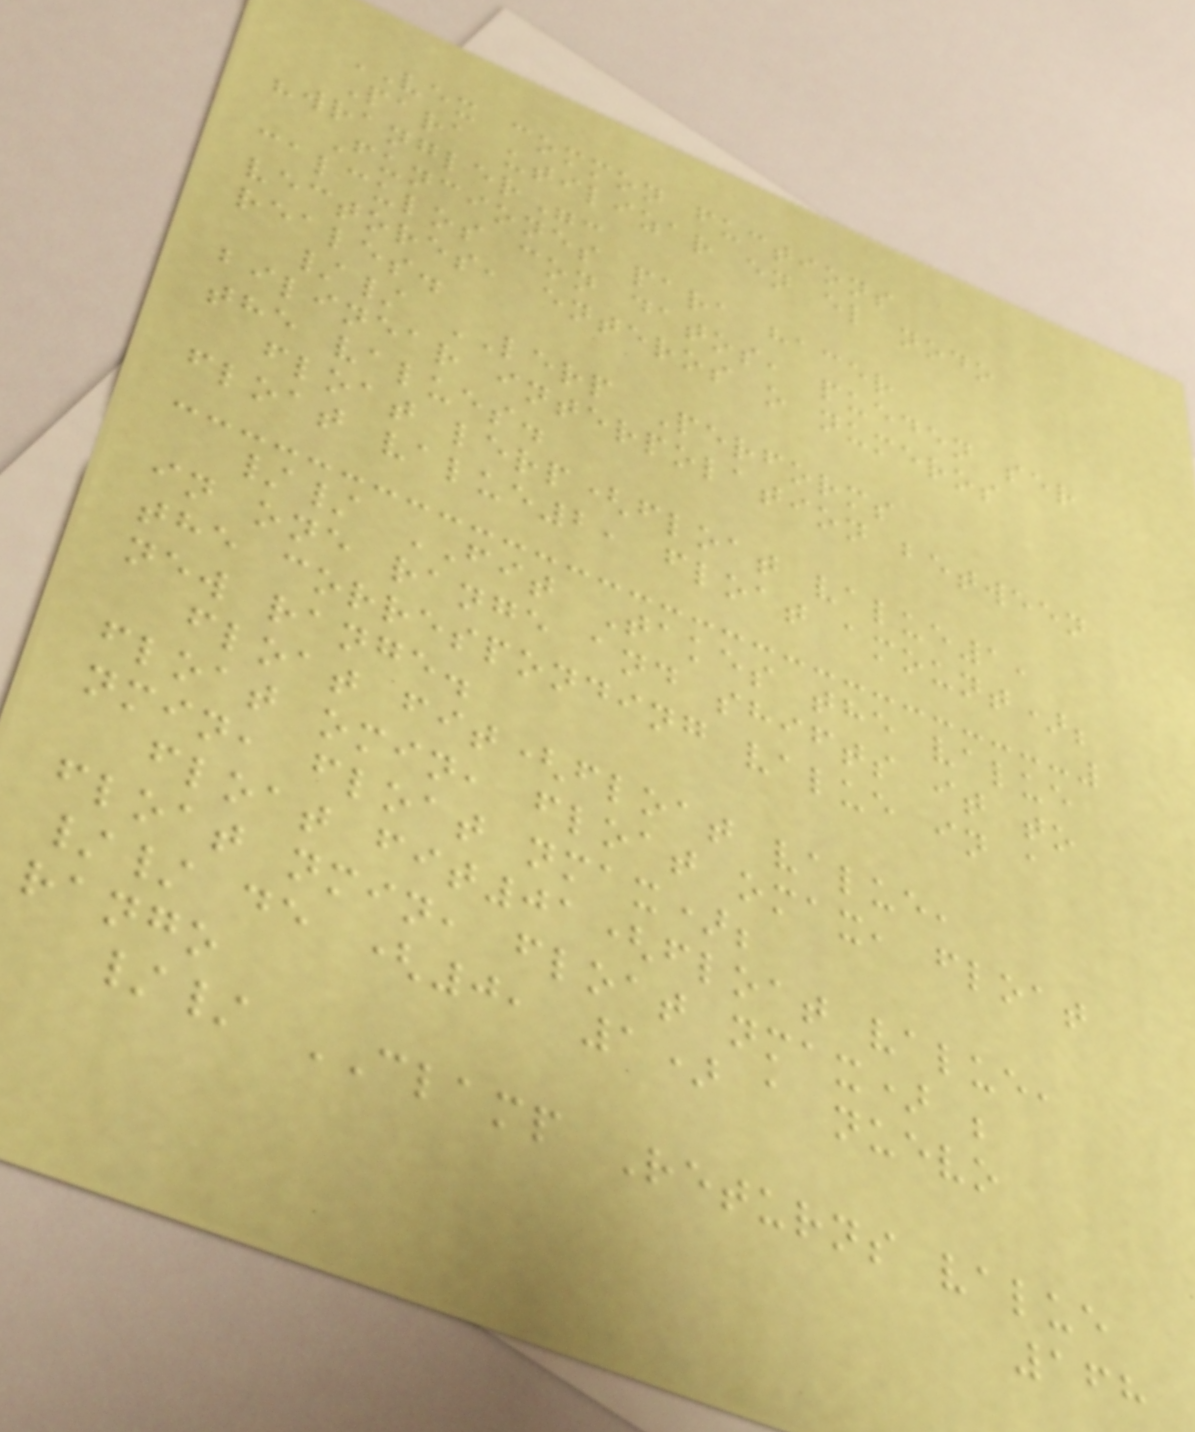VEX common fuctions
Para utilizar en el nodo
"wrangler":
Funciones para hacer
calculos con datos, pueden ser
vectores, enteros o numeros
reales.
// LERP Performs
bilinear interpolation between
the values.
float lerp(float value1,
float value2, float amount);
// FIT Takes the value
in one range and shifts it to
the corresponding value in a
new range.
float fit(float value,
float omin, float omax, float
nmin, float nmax);
float fit01(float value,
float nmin, float nmax) ;
// de (0, 1) a nuevo
rango
// CLAMP Returns value
168
